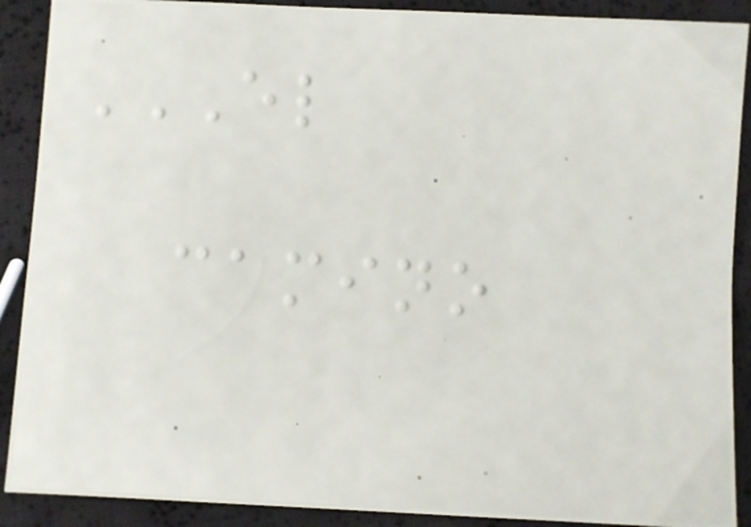EL
CAMINO
